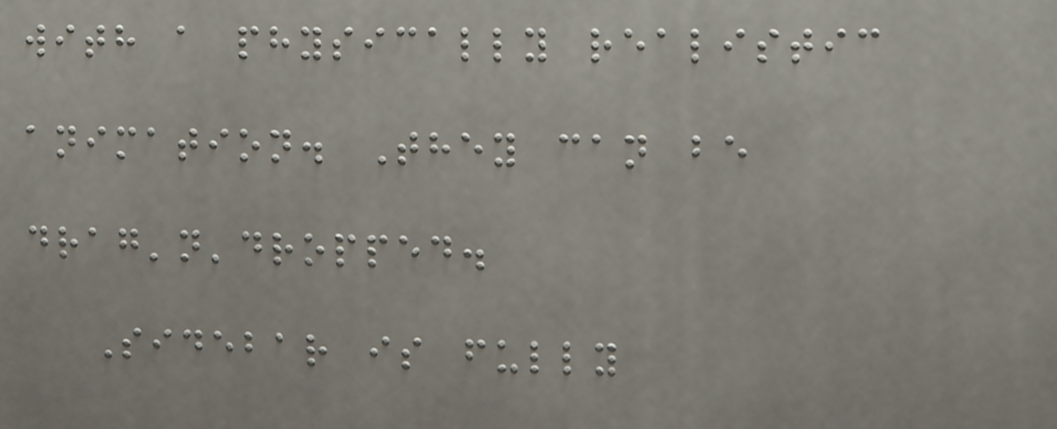with a physically realistic
animation. They can be
drag'n'dropped.
Sidebar is fully
